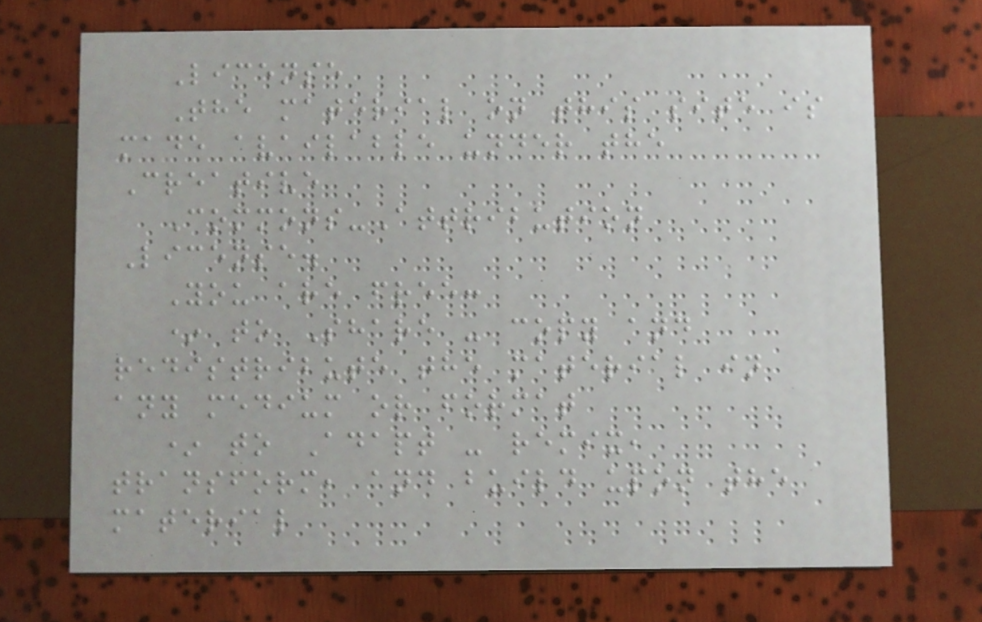License
The material on this site is
made available under the
Creative
Commons-Attribution
License.
You are free:
* to Share - copy and
redistribute the material in
any medium or format
* to Adapt - remix,
transform, and build upon the
material
